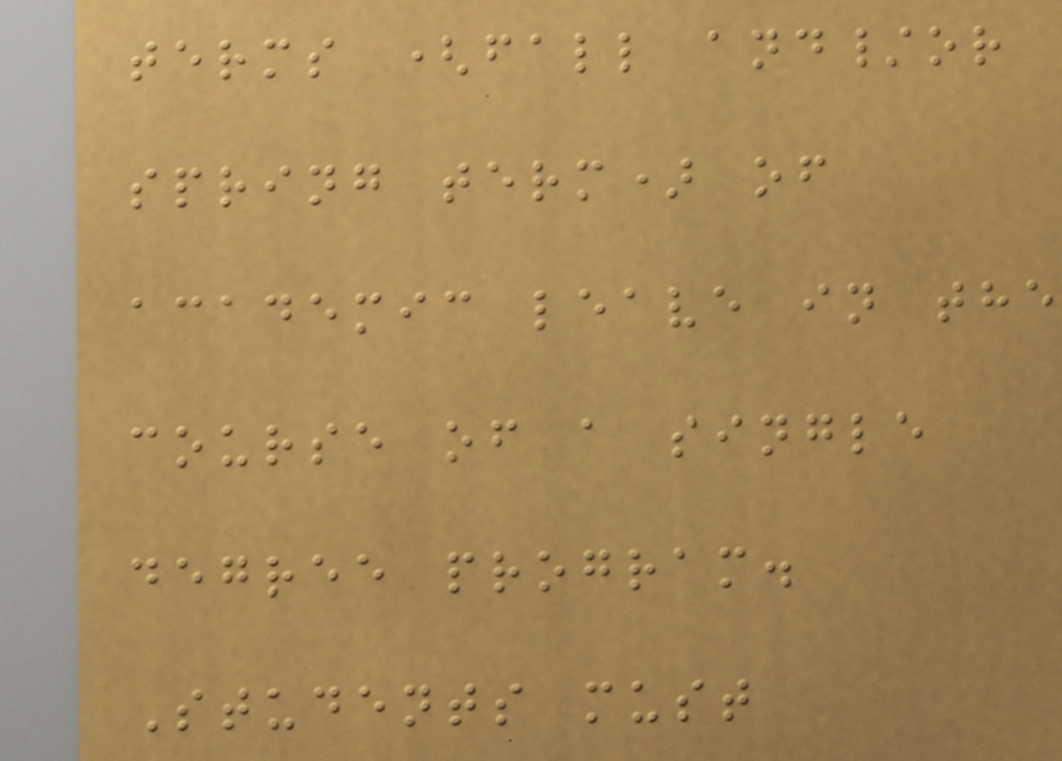terms (fall and/or
spring term) of
academic leave in the
course of a single
degree program.
Students must
